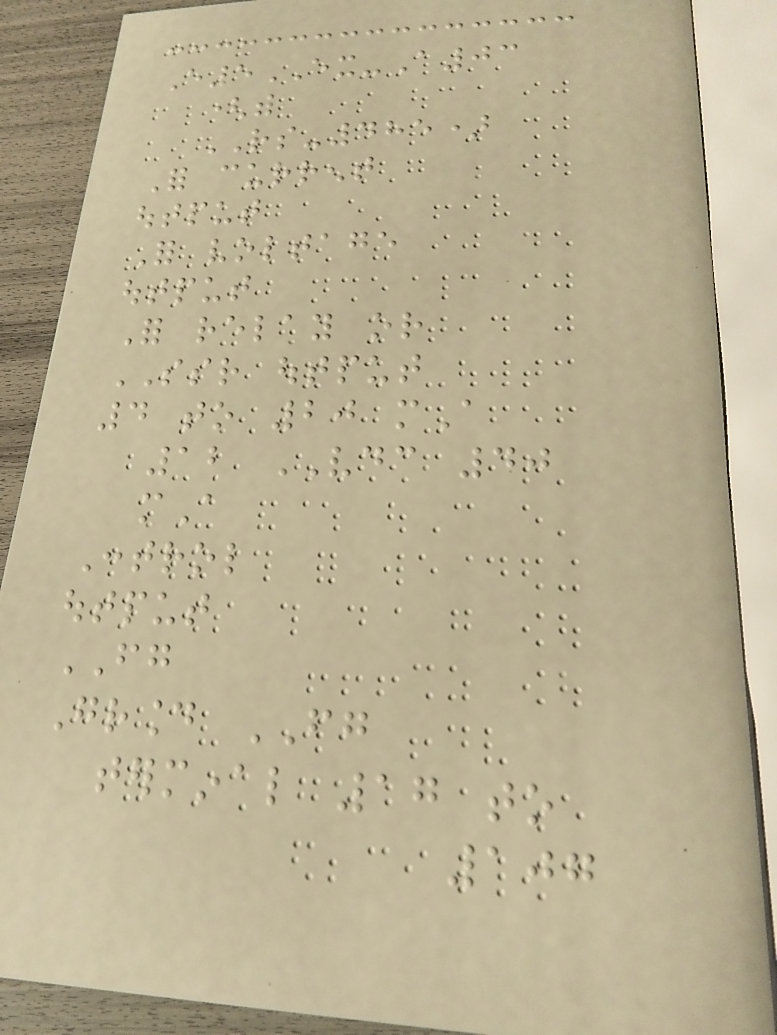E5EX-A03
(with
RS-485)
For current
output
For voltage
output
For relay or
SSR output
4 to 20 mA
12 VDC 40
mA
Control
output
FG
Ground FG
terminal 17 to
107
